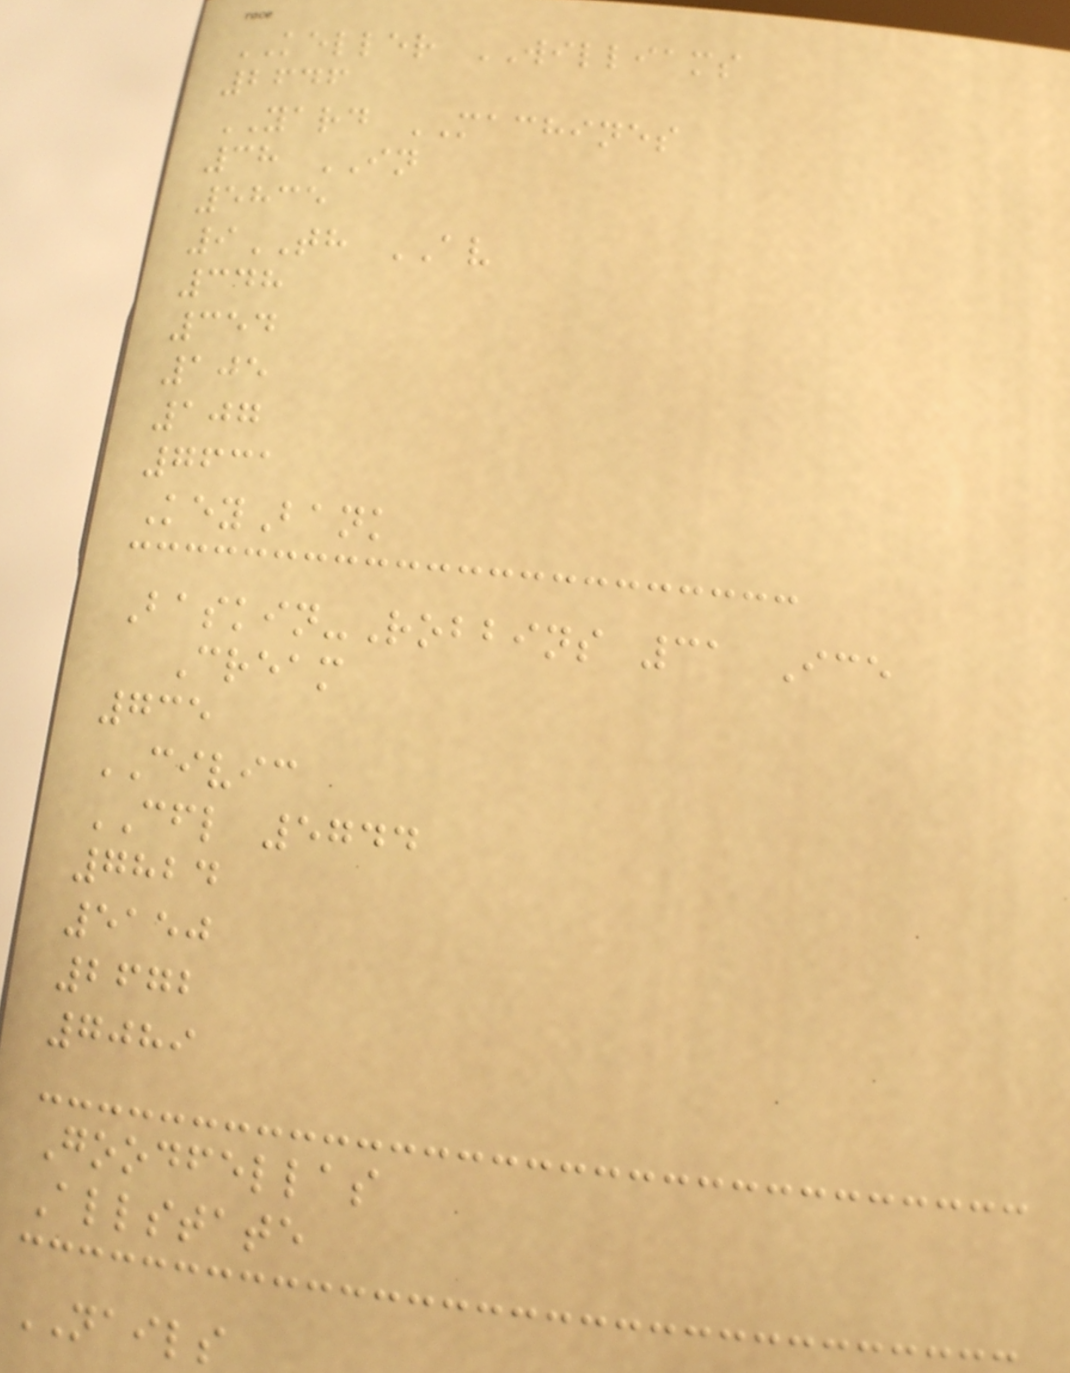KELLER WILLIAMS
2646
YARD MACHINES
38 IN
5835
9TH AV
348
354
105
107
7631
KeyBank
Baskin-Robbins 31 Ice
Cream
735
CIVIC
CFL 5744
7824
5150
2672
7089
Goodfellas
Allstate
NAILS
